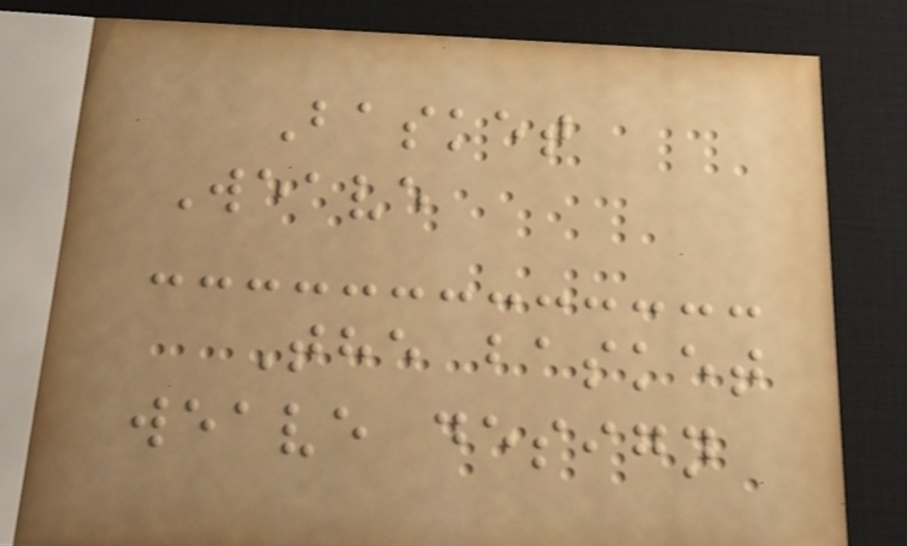Basket
Weave
The basket
weave design
